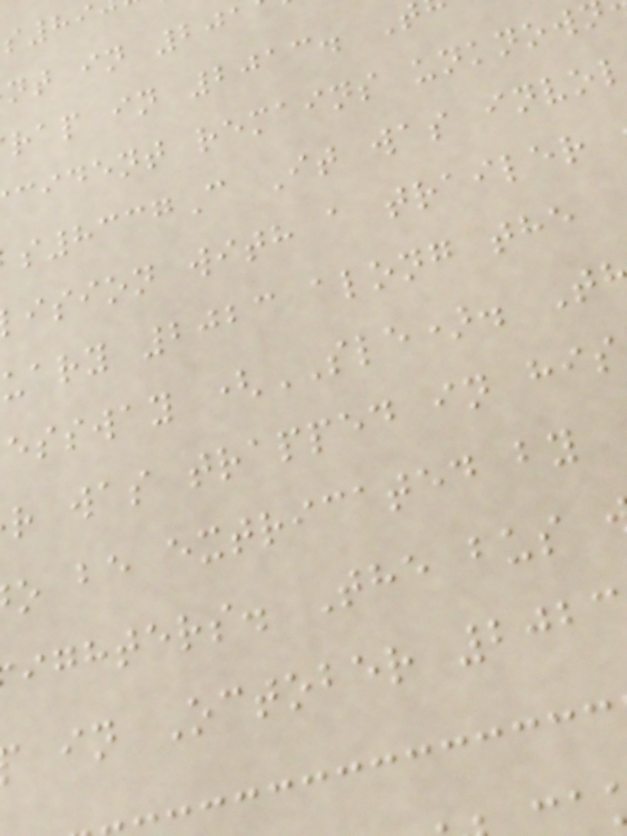nt in 201
rap in 2013. T
cident remains unknow
8337C It was invol
ision with a trailer
uary 2023 along the
essway (SLE). T
r was trapped in his
o be extricated by
ighters. The bus
in October 2023
